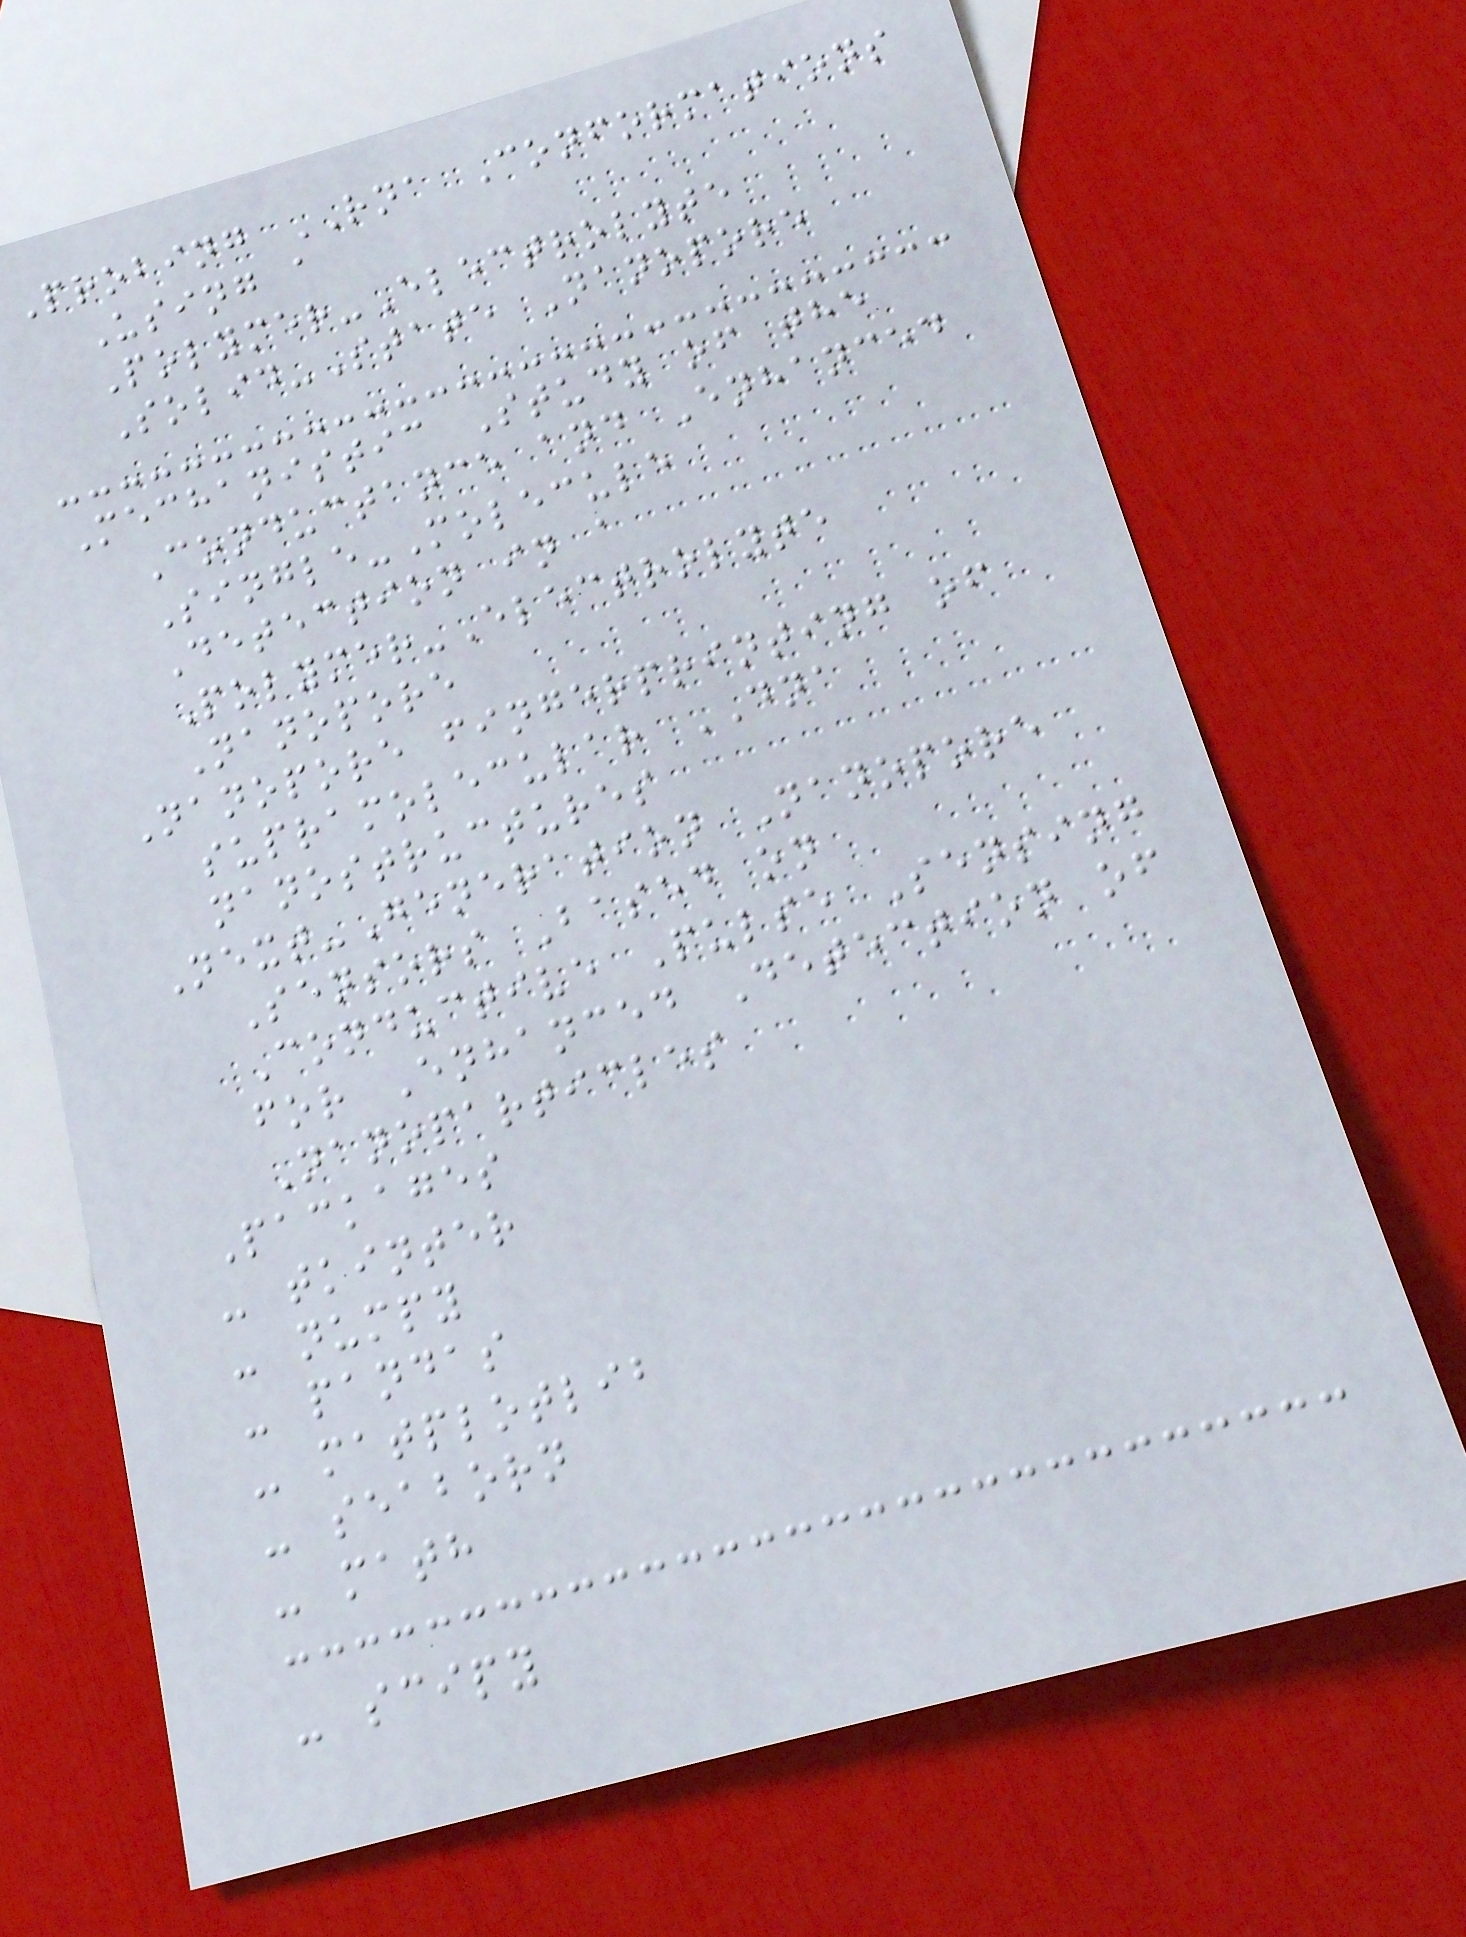Probing RNA Conformations
Using a
Polymer-Electrolyte
Solid-State Nanopore
Mechanistic Study of the
Conductance and Enhanced
Single-Molecule
Detection in a
Polymer-Electrolyte
Nanopore
Nanopore fingerprinting of
supramolecular DNA
nanostructures
Next-Generation Nanopore
Sensors Based on
Conductive Pulse Sensing
for Enhanced Detection of
Nanoparticles
Packages
- tkinter
- numpy
- pandas
- matplotlib
- seaborn
- math
- scipy
